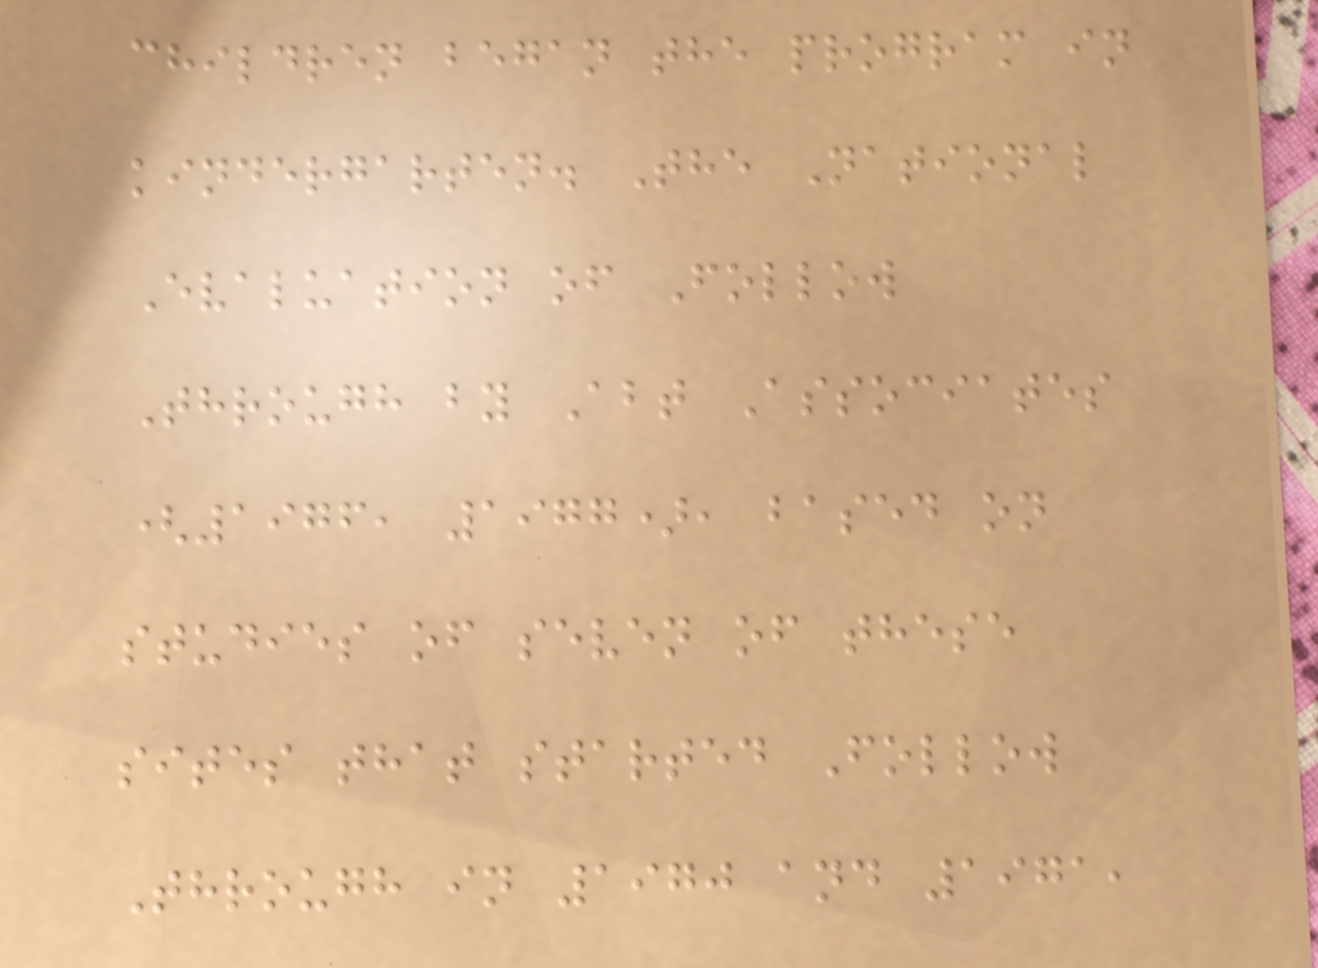children began the program in
kindergarten. The National
Evaluation of Follow
Through by Abt Associates
(1976, 1977), based on
studies of seven of these
sites that started Follow
Through in 1970 and 1971,
